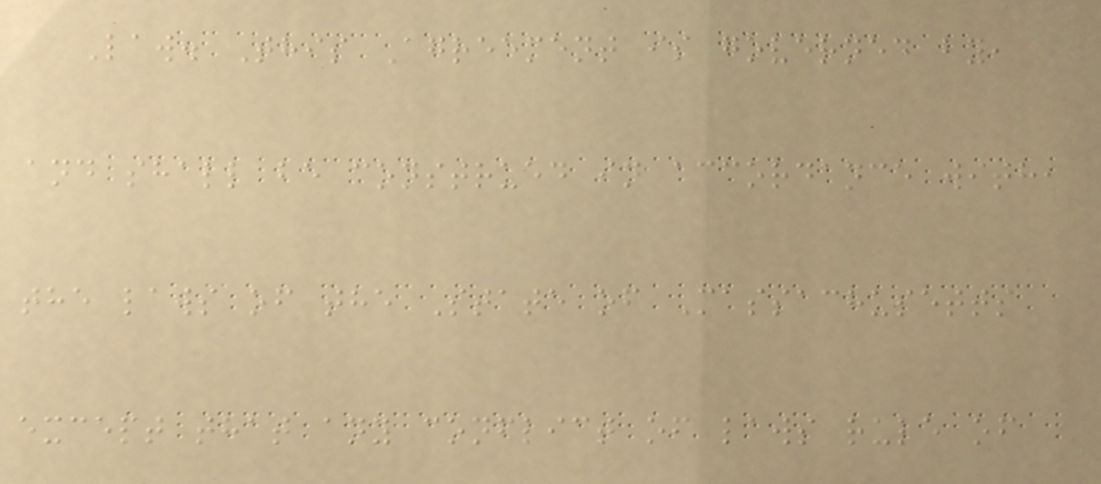Law. This Agreement is governed by,
and shall be construed in accordance with,
the laws of the State of Massachusetts
except that any conflict of laws rule of
